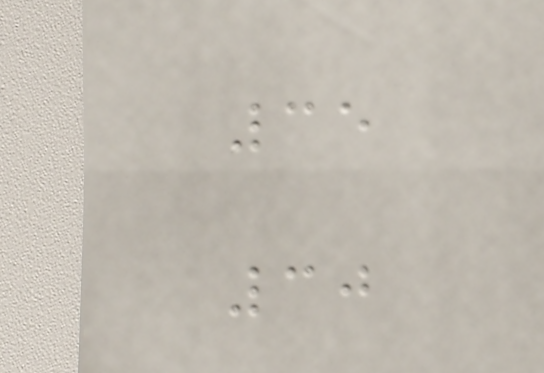35
30
